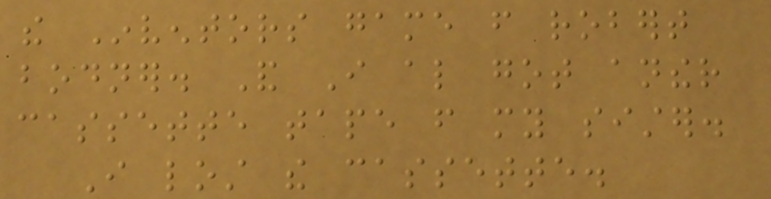the Inventors game from robert
bodner. And I also got anther
cassette tape from my sister.
I lost the cassette.
